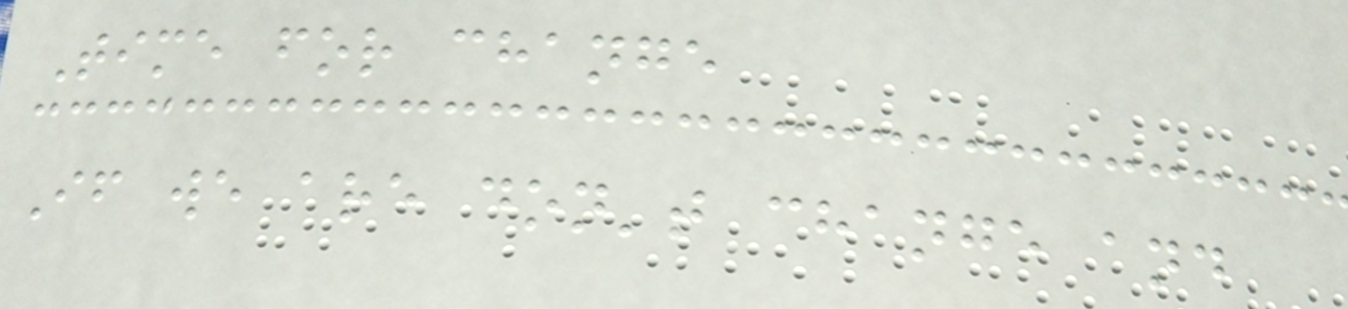Time for change
If we are don't change and
